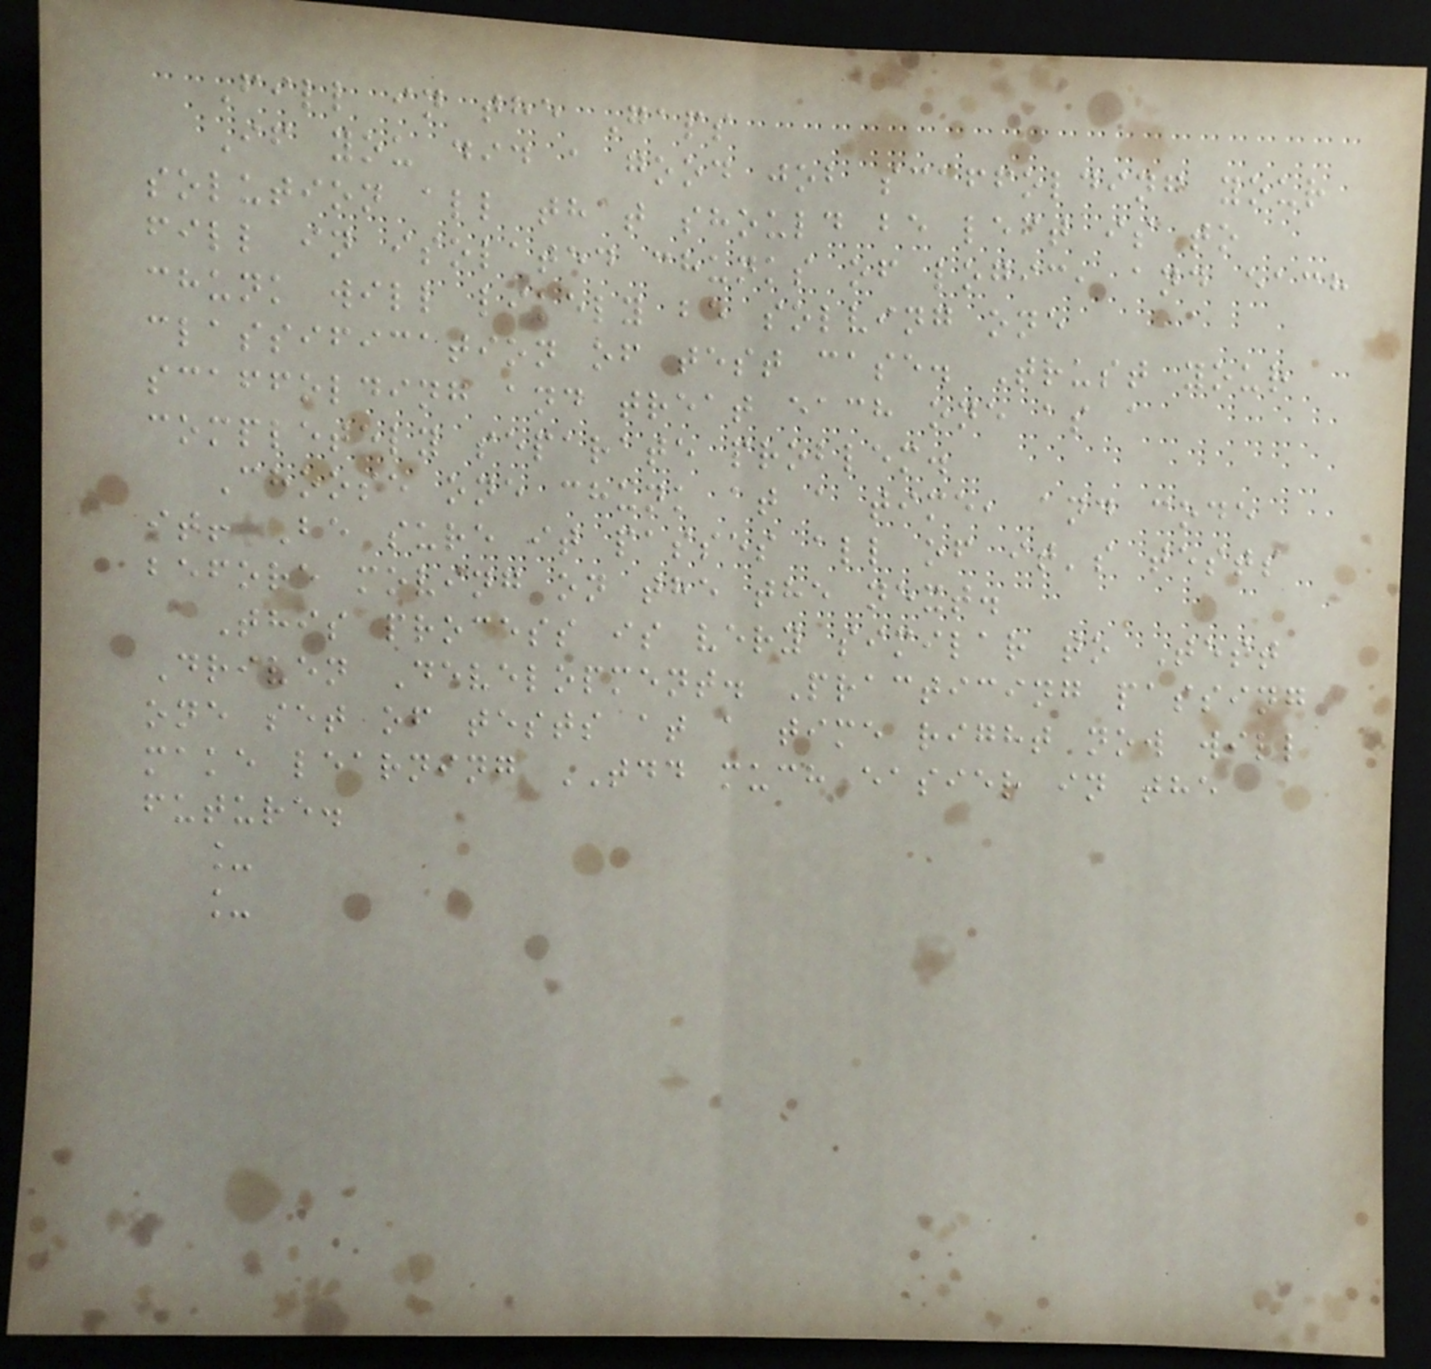Fill in the Gaps
If you did a good job scaffolding your
solution all that should be left is to
fill in isolated chunks of logic, and each
chunk will likely be solving one
classification of test case. Trust your
scaffolding and treat each one as a
completely separate problem.
Choose one chunk at a time, and code
it! Be sure it passes all of it's tests
before moving on the the next.
This process is very similar to Test
Driven Development. Practicing passing
one set of tests at a time right now will
make learning TDD much easier in the
future.
_
_
